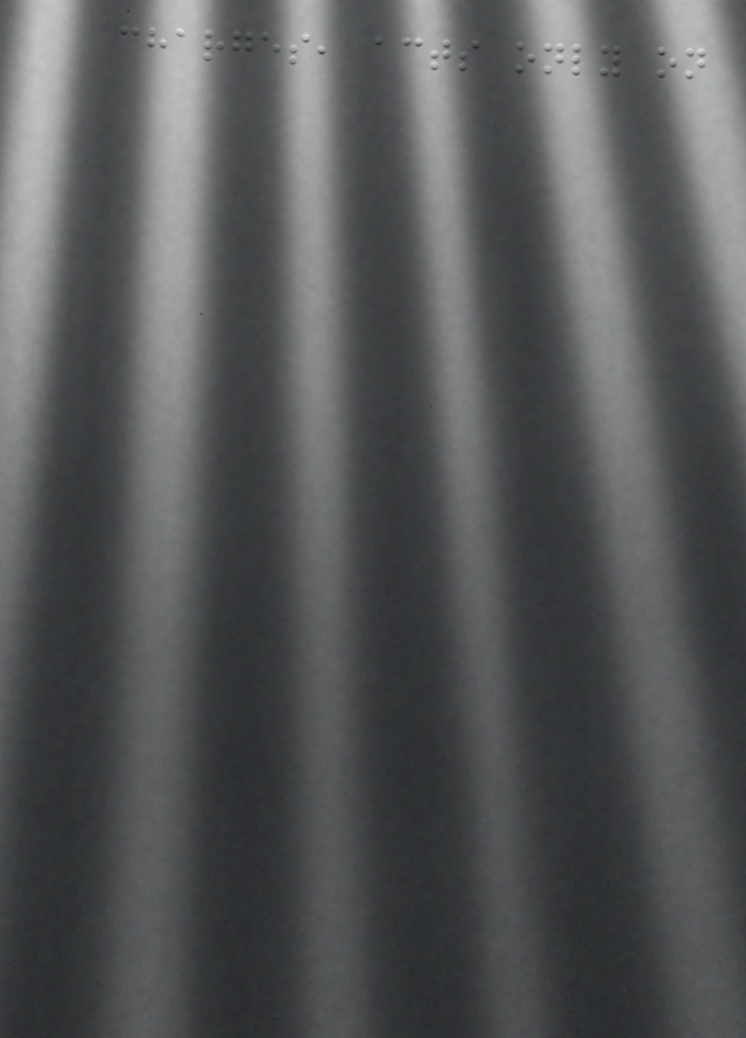charges, acts only on
